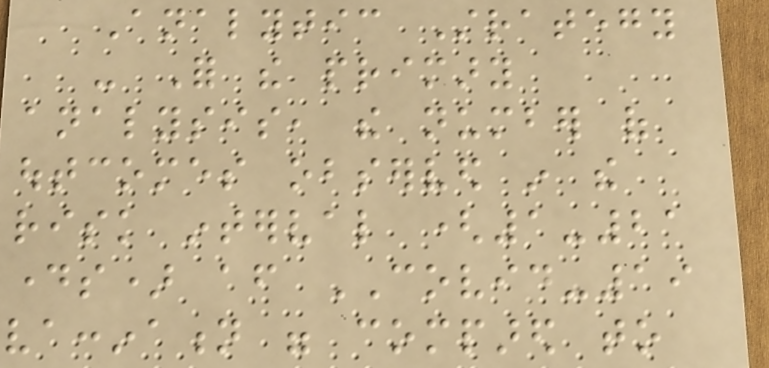Analytic Strategy
- For the primary
analysis, the number of
outcomes observed in the
risk interval (1-21
days) after COVID-19
vaccination were compared to
